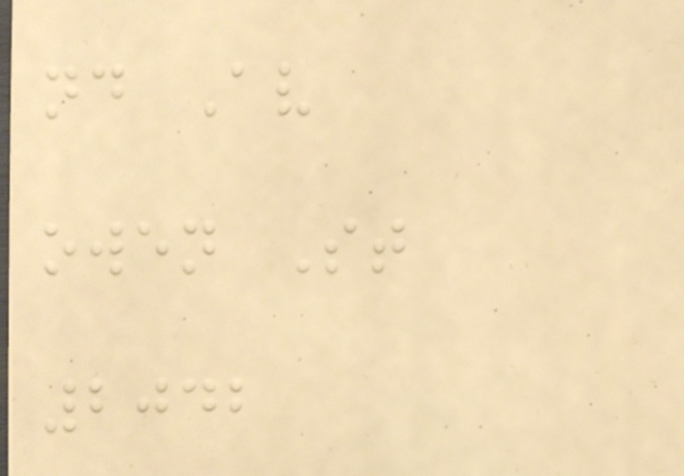nd Av
owen St
2042
